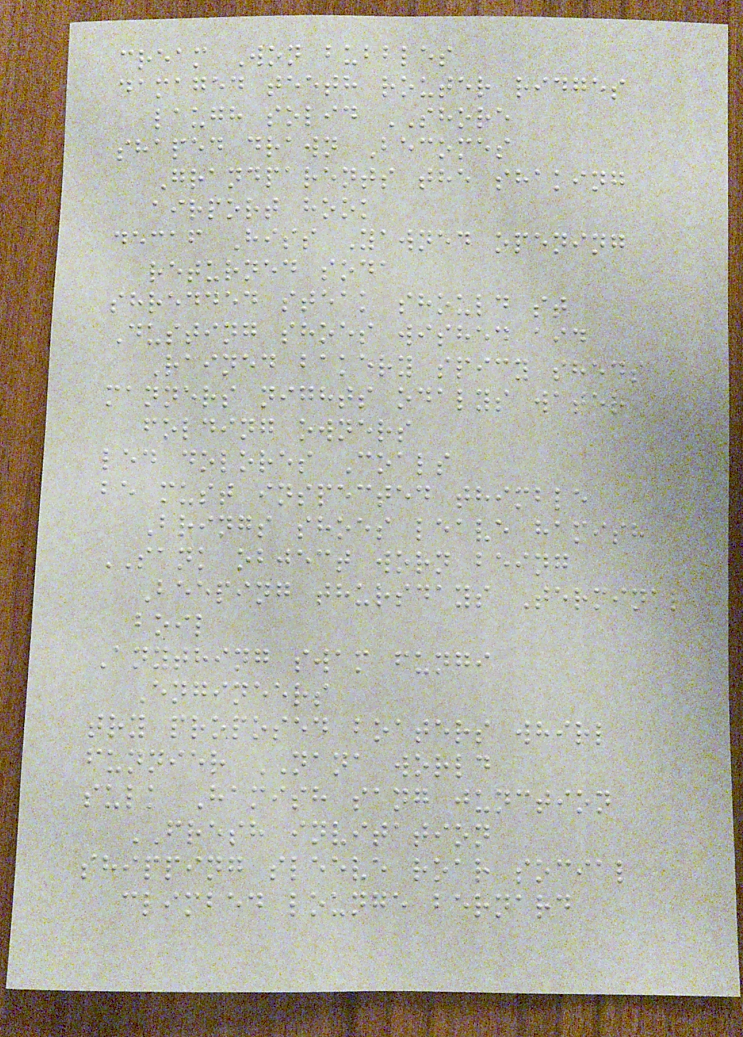cream Won bubbles
damaged teeth router ridges
laugh solid SHORE
shaped drawn Becomes
Grandparents the shaking
airport hook
decaf Hiss Yawned opening
returned soda
shredded steak should st
Dusting shoes wished aid
Rained bakery spicy sheds
manners nights odalys water
folding owners
led dolores Coals
be must inspected thimble
Brings shoes leave hamish
SANK object worn being
Beeping thursdays Terminal
boil
Anything swam fungi
Engineers
try proposed boaters whirl
funnier NANA world
sulk Hamish sang junction
FRESH invitation
shipping sleeve roar social
climbed lounge bernard
